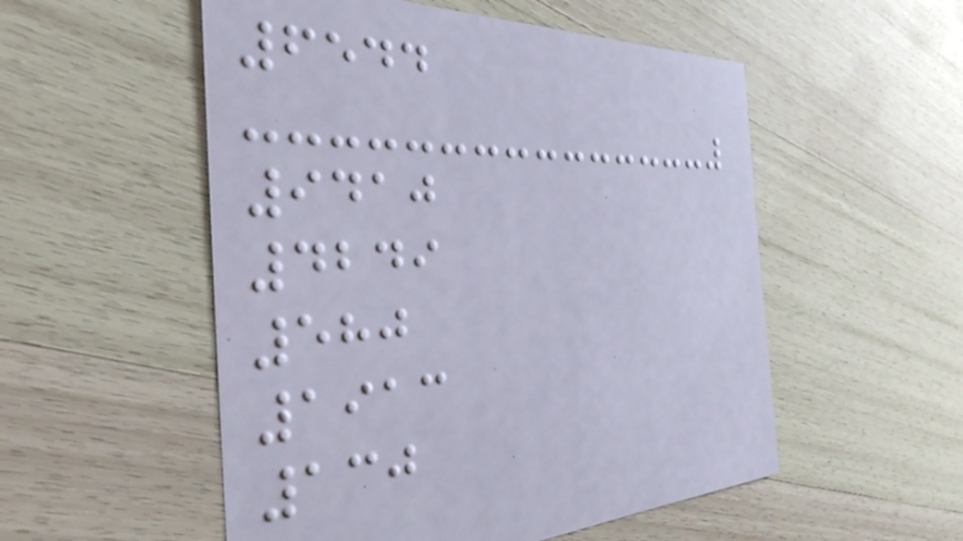6544
9410
4249
580
1913
130
